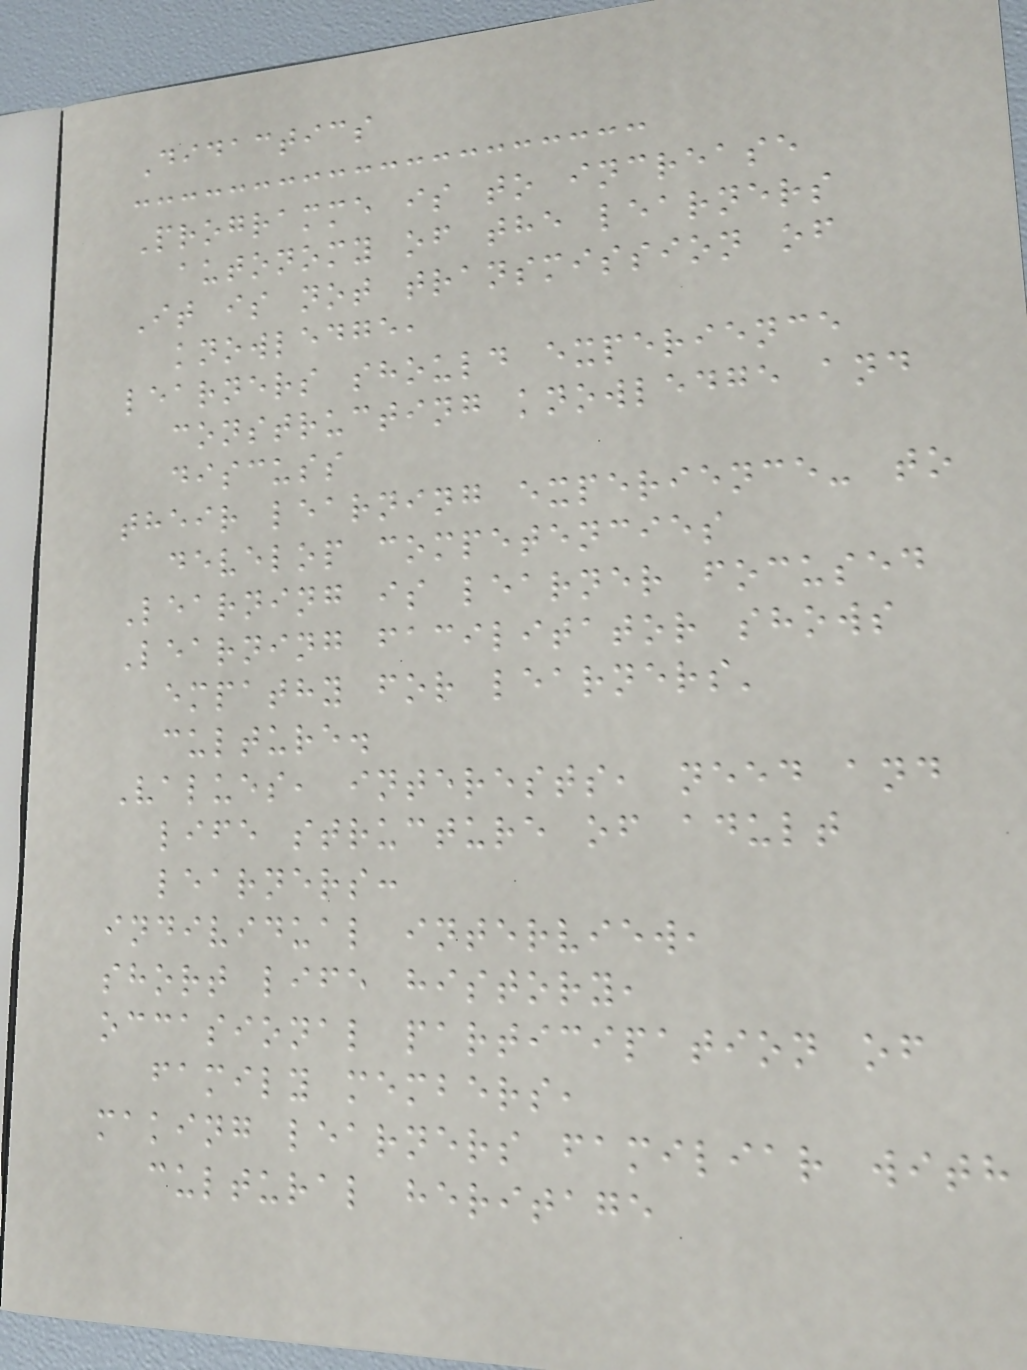Didactics
Programme is to increase
autonomy of the learners
It is not transmission of
knowledge,
learners should experience
constructing knowledge and
discuss
their learning experience- to
develop competencies
Learning is learner focused
Learning facilitator shows
empathy for learners'
culture.
Values, interests, need and
life structure of adult
learners:
individual interview,
short life history,
occasional participation of
family members,
making learners familiar with
cultural heritage
